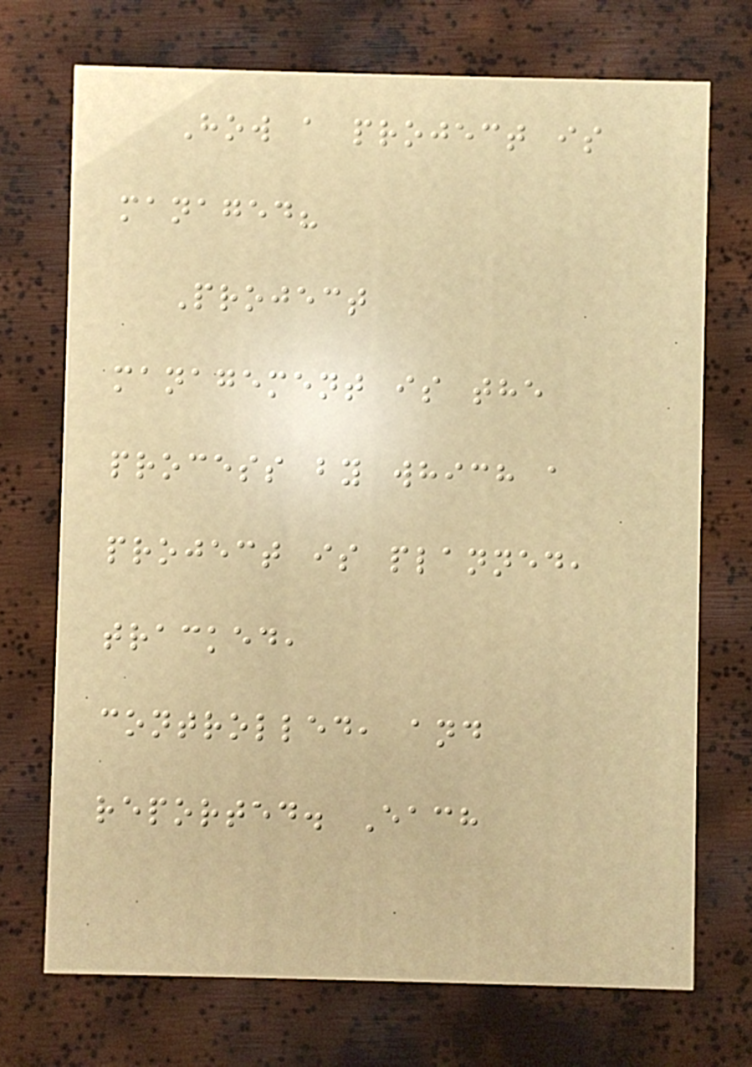How a project is
managed?
Project
management is the
process by which a
project is planned,
tracked,
controlled, and
reported. Each
